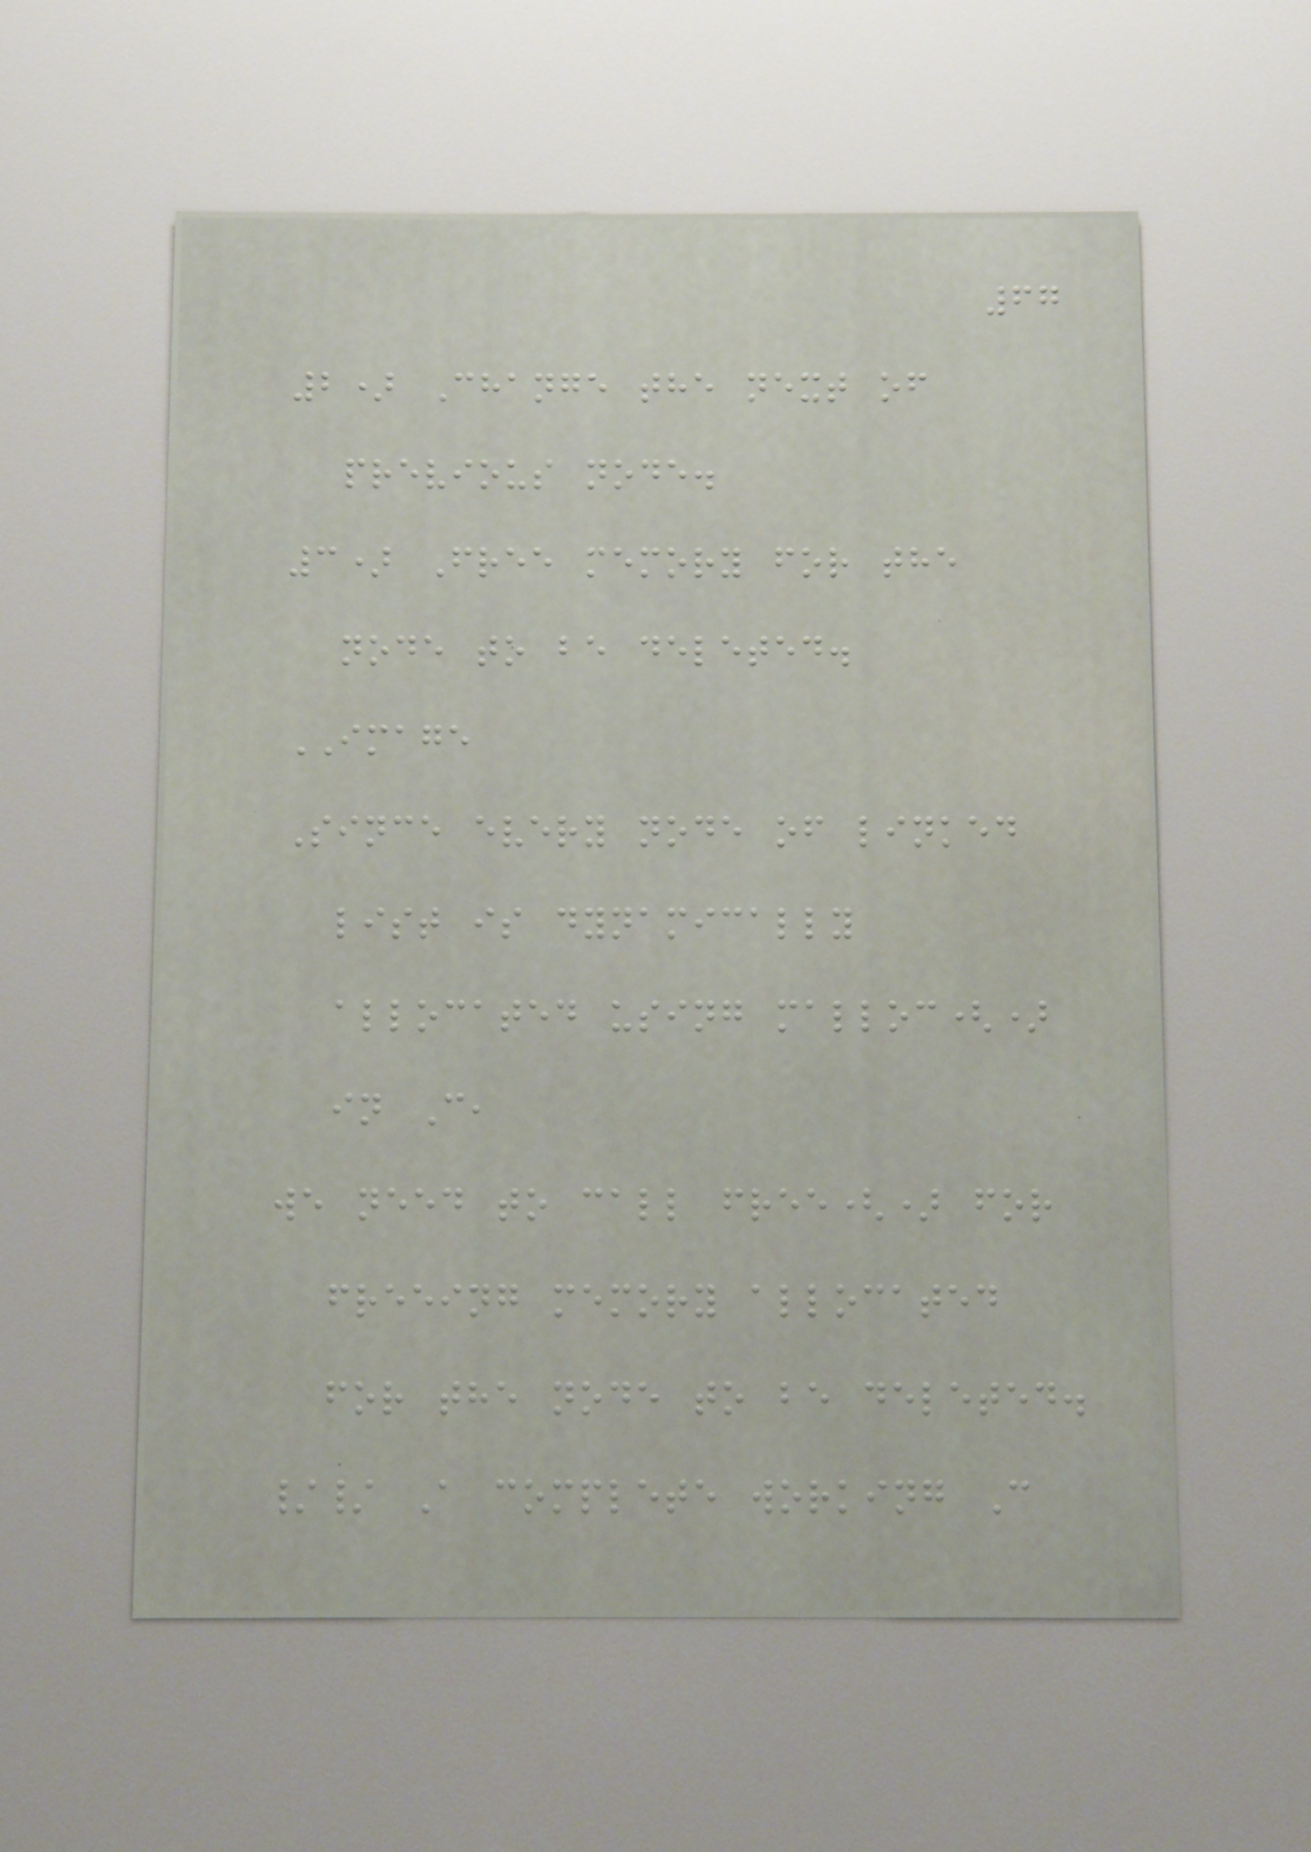67
2) Change the next of
previous node.
3) Free memory for the
node to be deleted.
IMAGE
Since every node of linked
list is dynamically
allocated using malloc()
in C,
we need to call free() for
freeing memory allocated
for the node to be deleted.
// A complete working C
